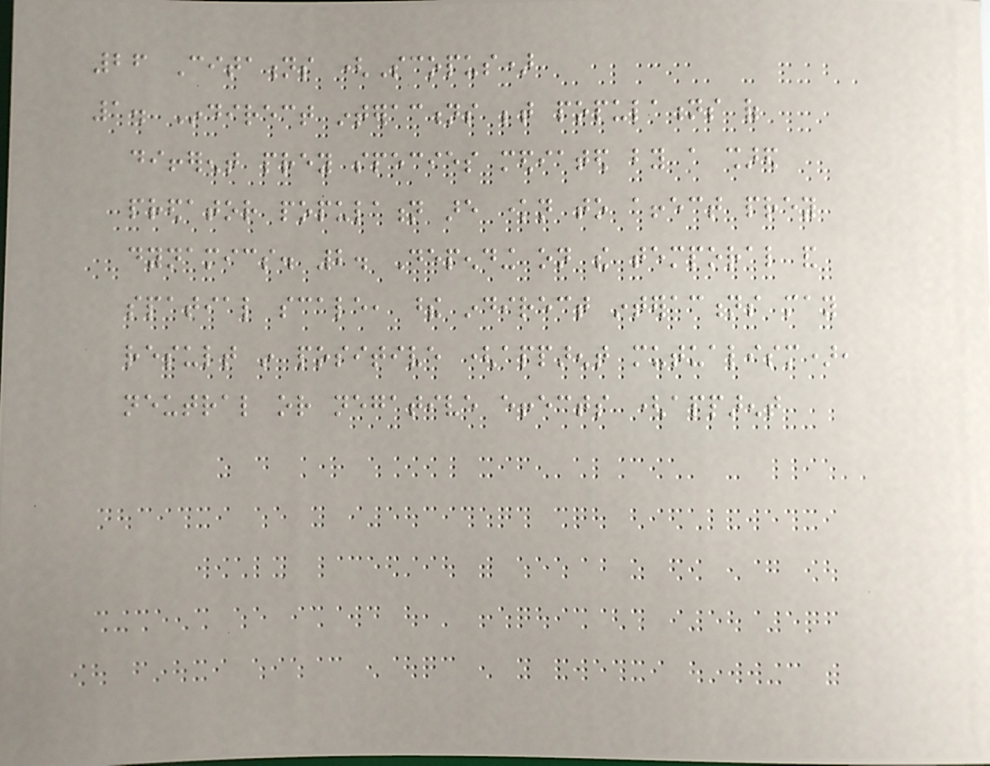26 Citations (Scopus)
1. Indirect interactions between populations of
different prey species mediated by a shared
predator population are known to affect prey
dynamics. 2. Depending on the temporal and
spatial scale, these indirect interactions may
result in positive (apparent mutualism),
neutral or negative effects (apparent
